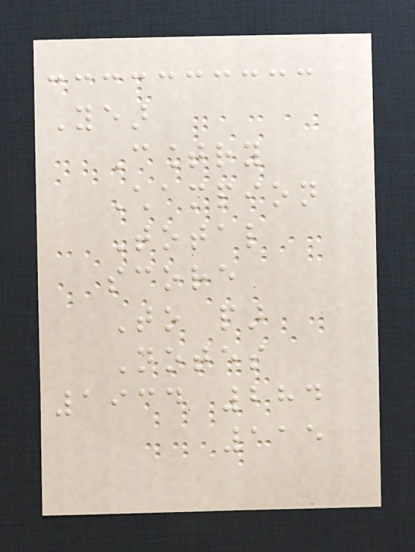Year
Country
Champion
Total
score
To par
Notes
1934 284
115
